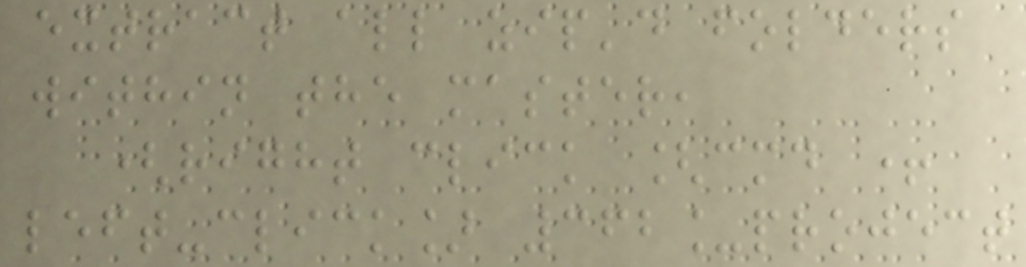extract all zip'd folders
within the master,
(right click [cmd +
left-click] 362_project
